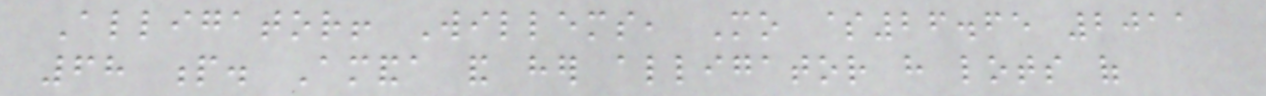Alligator! Willems, Mo $26.65 2011
68 p. Amanda and her alligator have lots of
